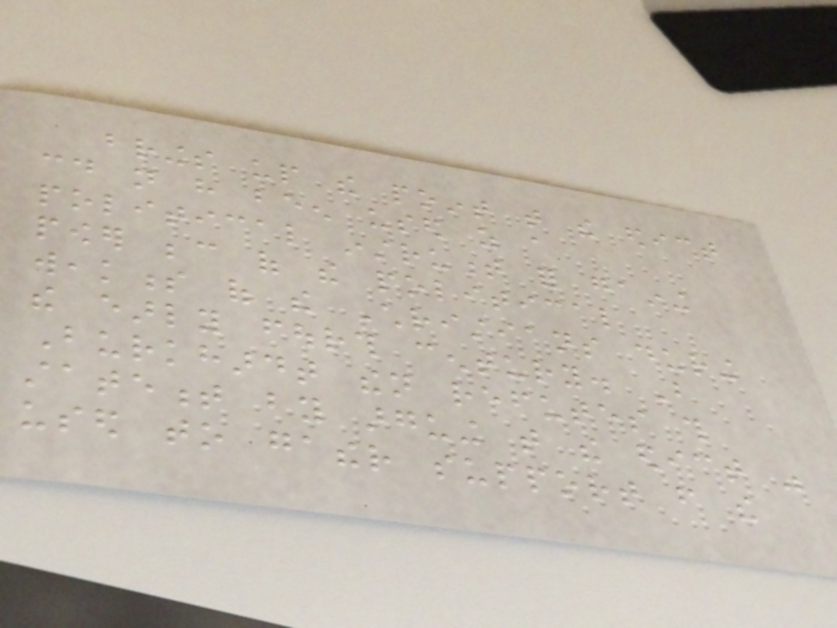brings up the point that the edict
could not have been used as a
political instrument for gaining
power because of the political
weakness of the Christians during
the early fourth century. But
Burkhardt then refutes this
statement by arguing that the edict was
used to gather support from the
